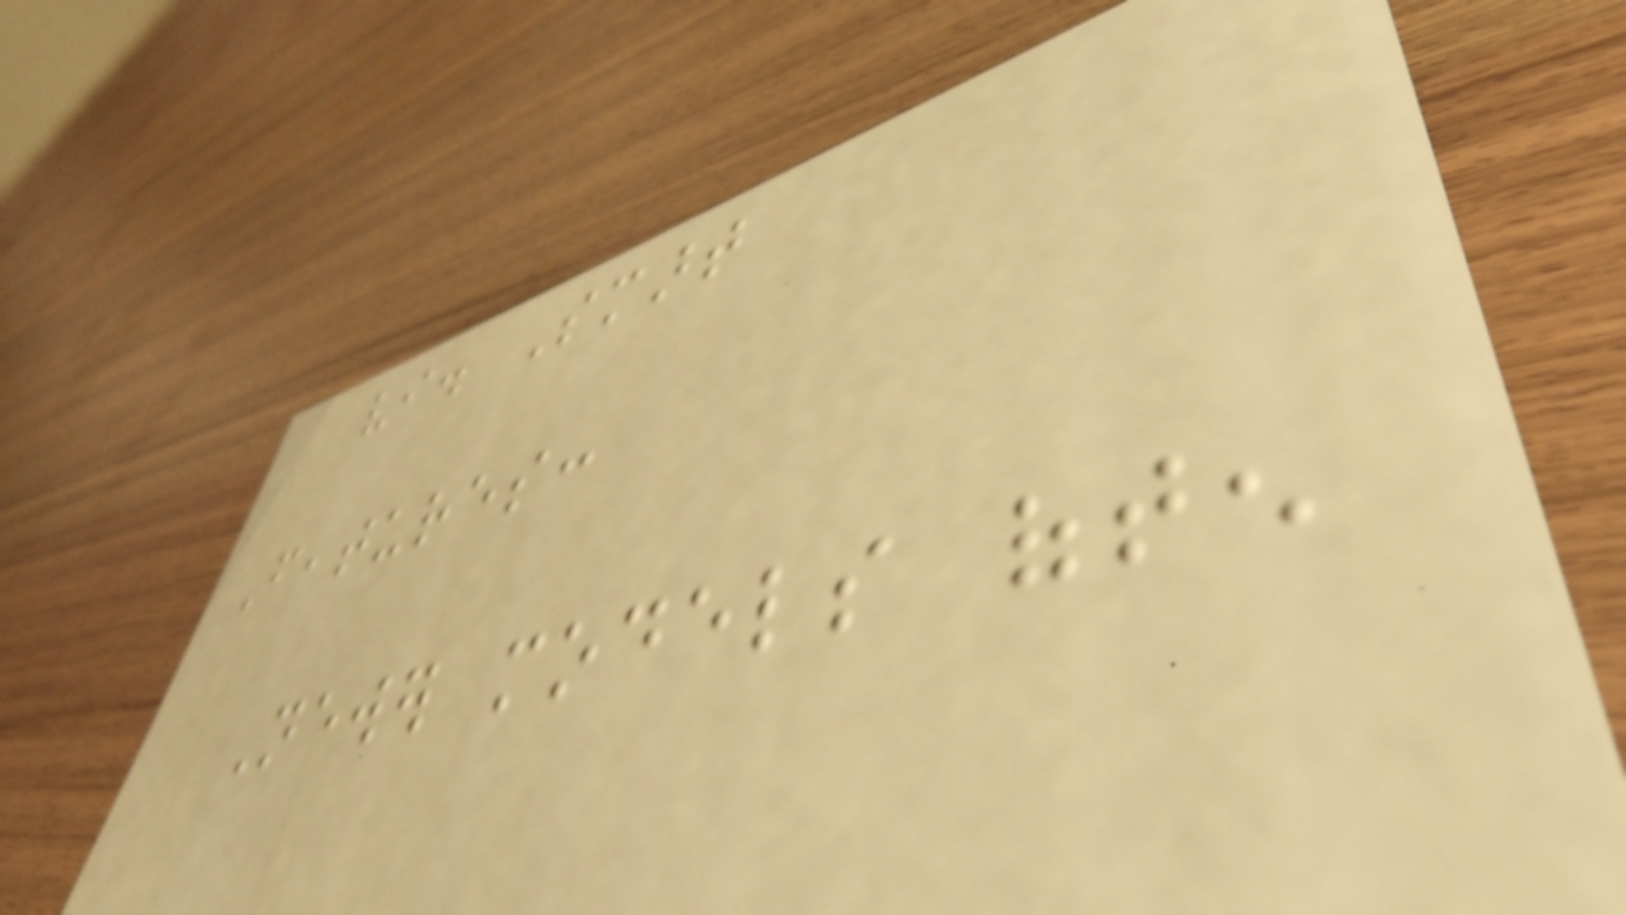vi. Smart
Features:
Newer models often
